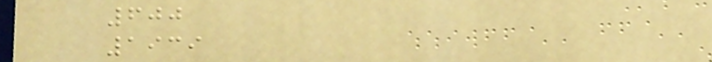600
1939
